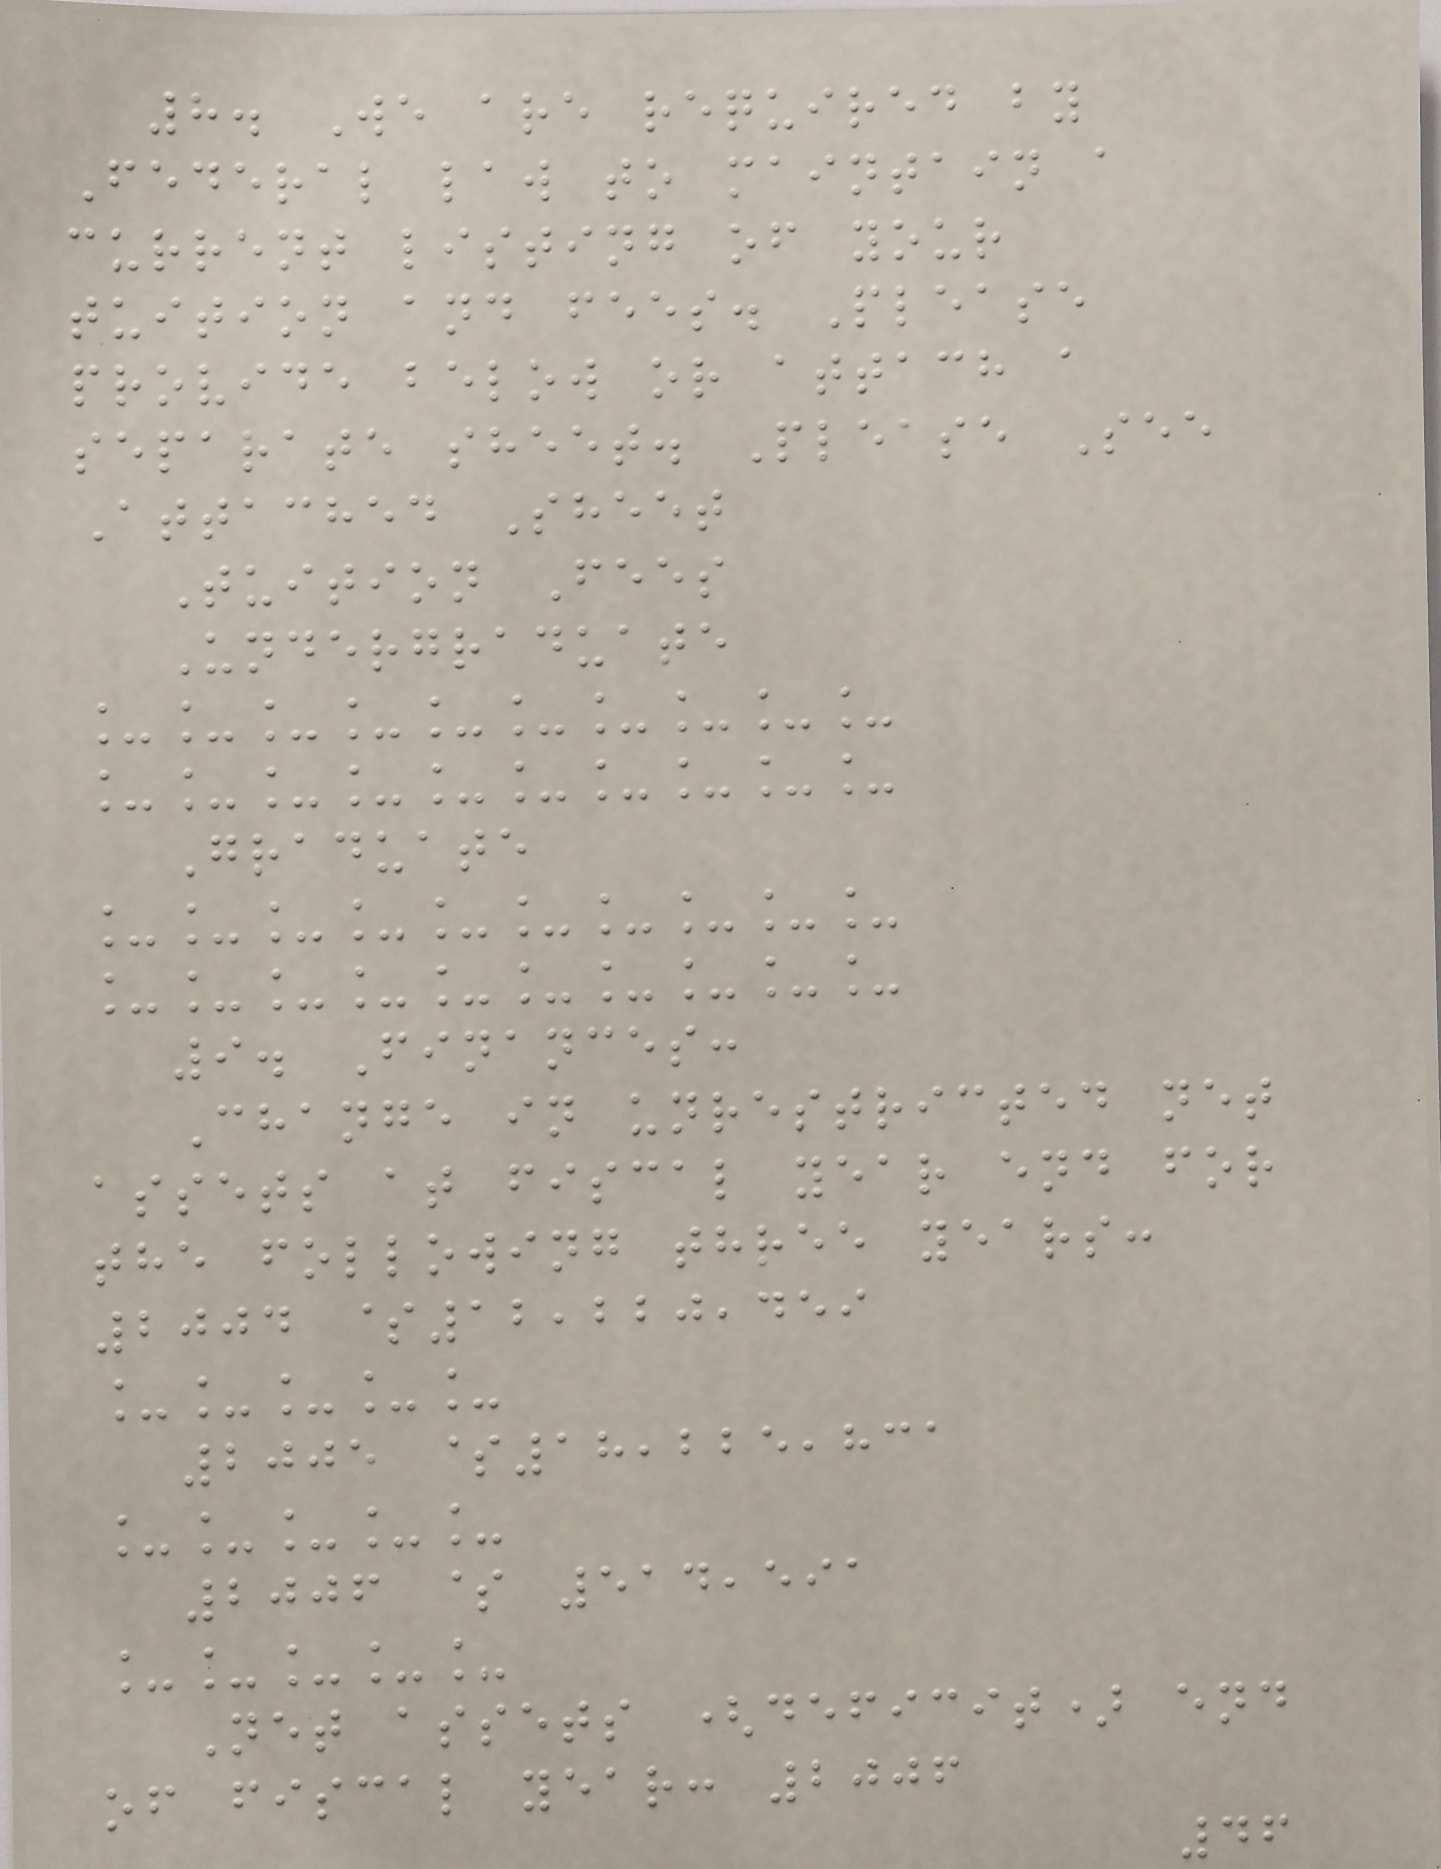8. We are required by
Federal law to maintain a
current listing of your
tuition and fees. Please
provide below or attach a
separate sheet. Please See
Attached Sheet
Tuition Fees
Undergraduate
__________
__________
Graduate
__________
__________
9. Finances:
Change in unrestricted net
assets at fiscal year end for
the following three years:
2004 $12,220,459
_____
2005 $18,225,831
_____
2006 $ 514,591
_____
Net assets (deficit) end
of fiscal year: 2006
46
